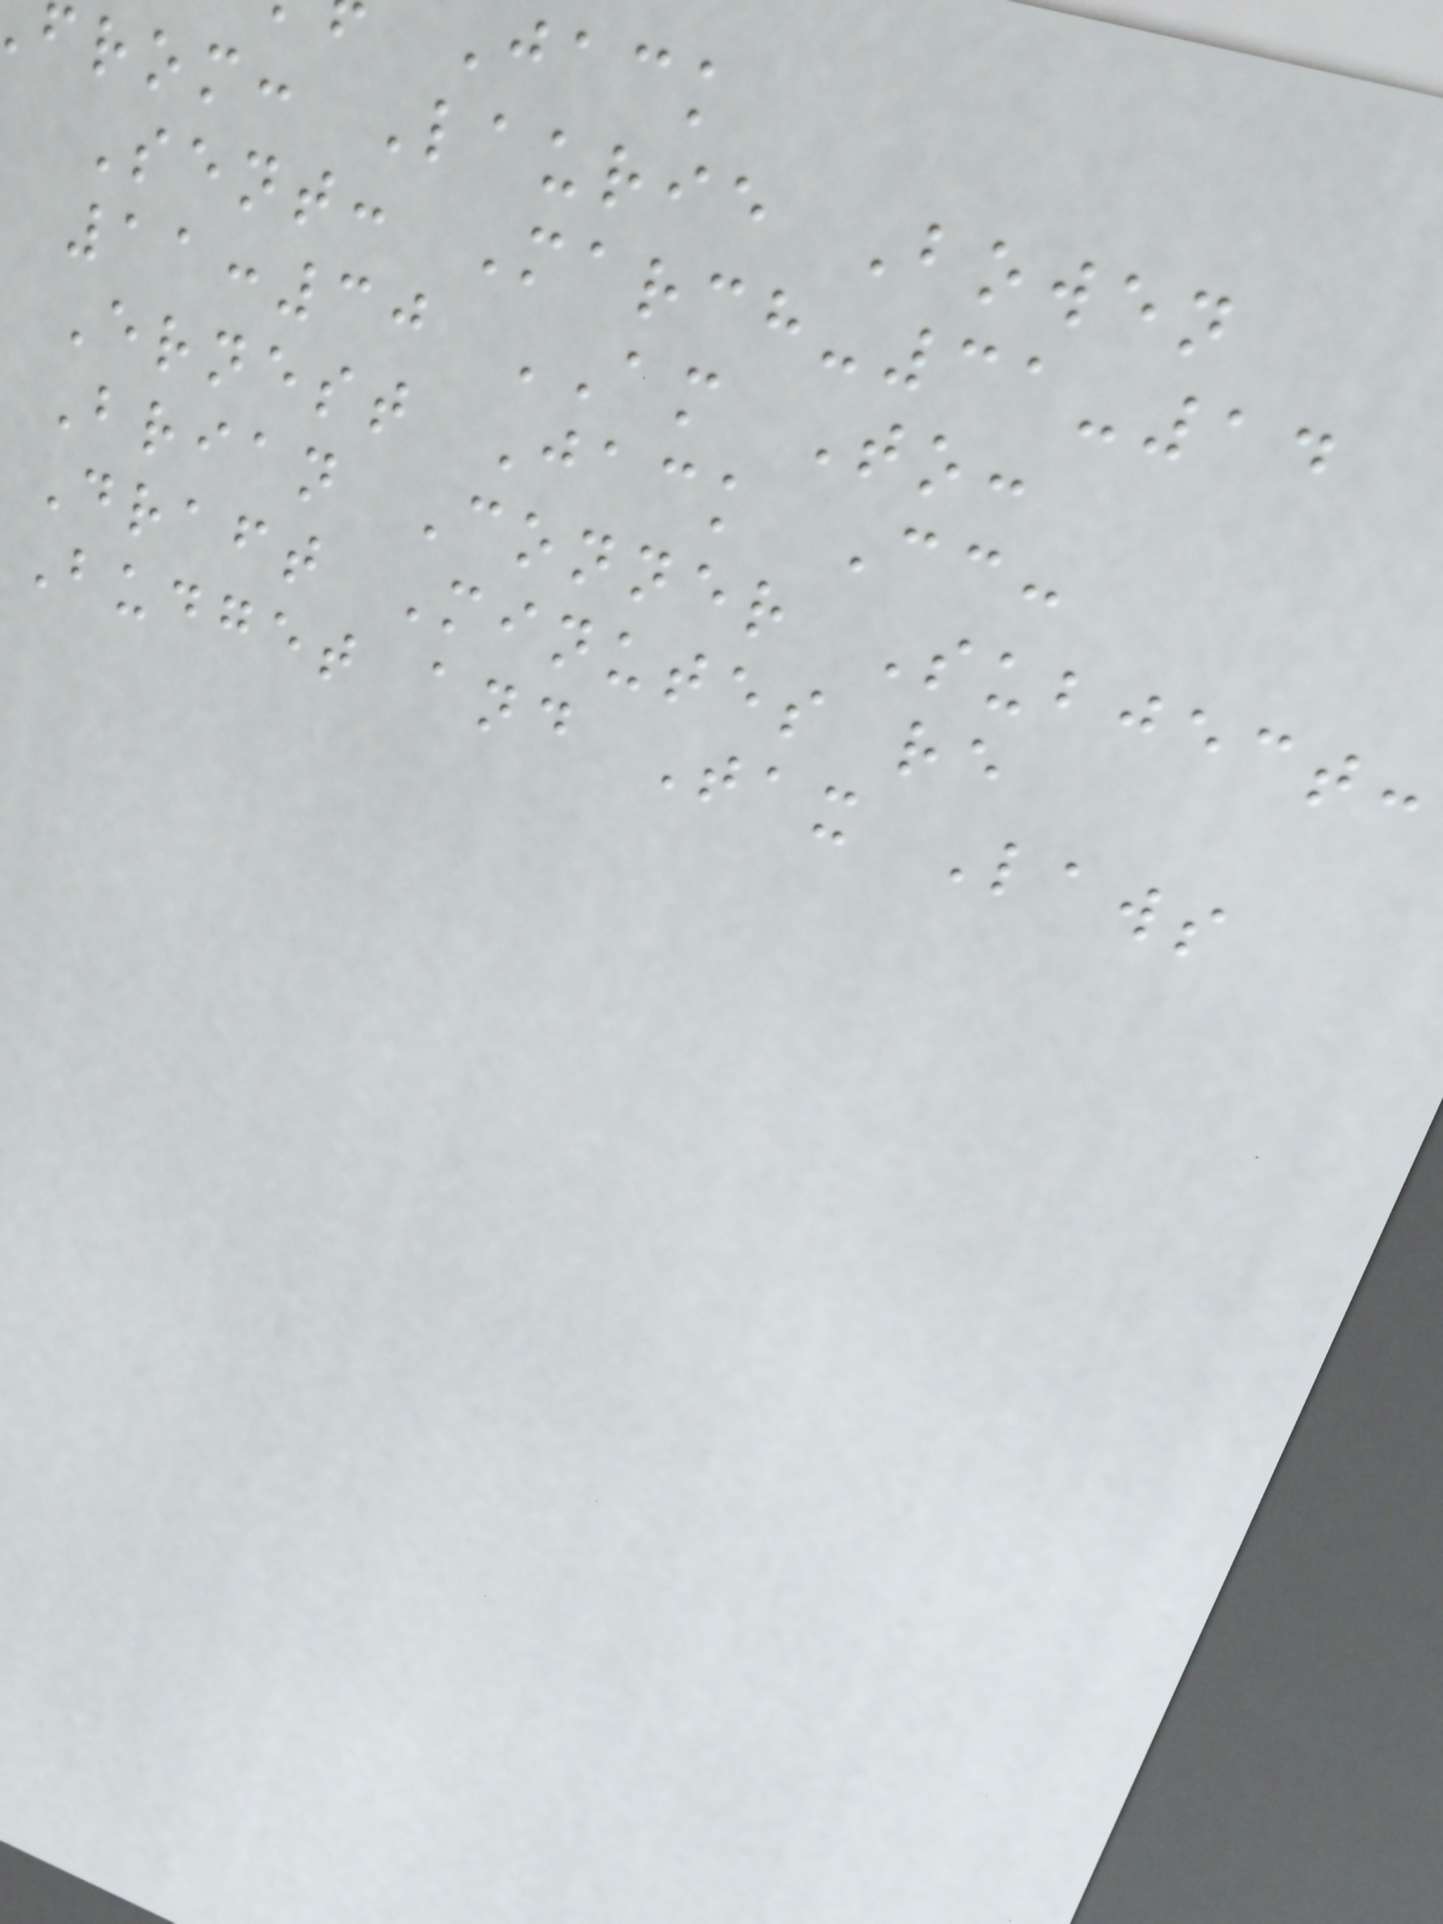Jack
from: Laurie Bowen
Sent: March-31-14
11:30 AM To:
Ernest Jack Cc:
Brian Conner Subject:
Draft Minutes re
Budget and Tax Laws
